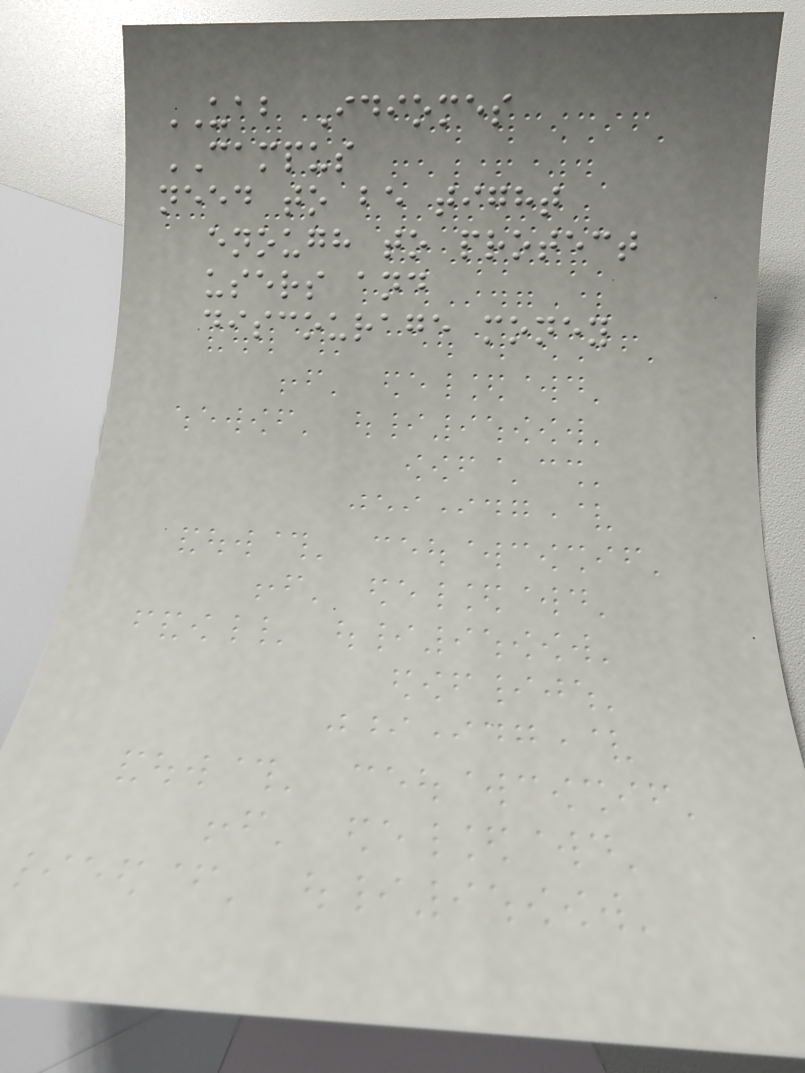UAB Idiomes
CAMPUS
need to be tight
enough to protect
users and
discourage money
